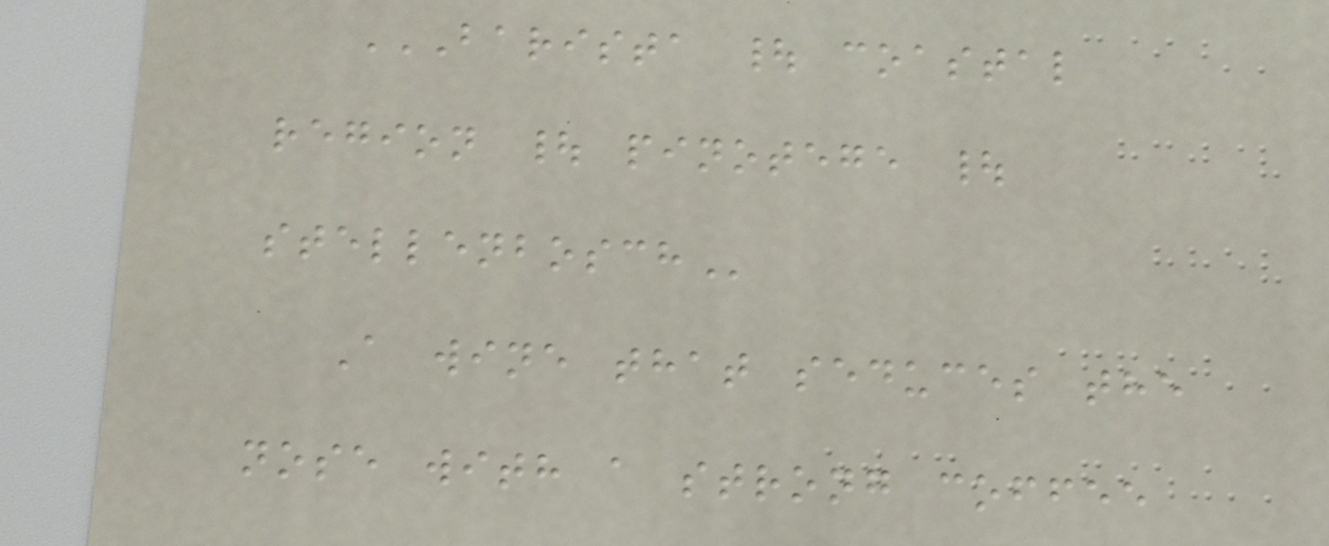BARISTA | COASTAL
REGION | PINOTEGE |
STELLENBOSCH
A wine that seduces the
nose with a strong coffee
